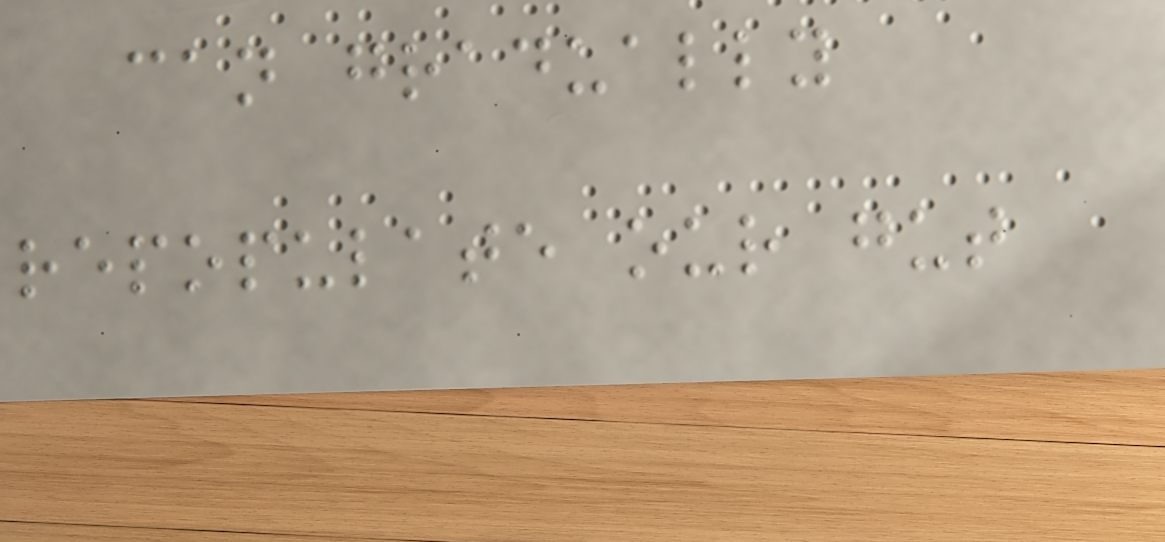can gradually
repopulate our gut
